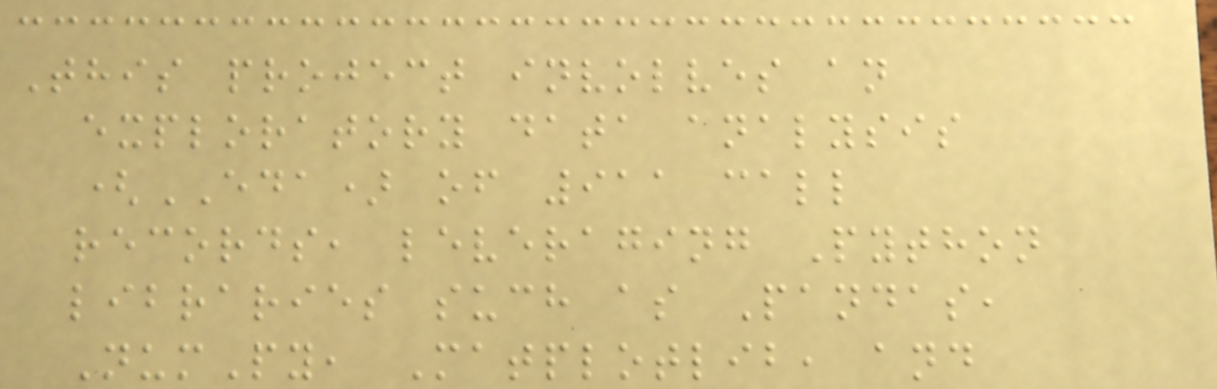This project involves an
exploratory data analysis
(EDA) of 911 call
records, leveraging Python
libraries such as Pandas,
NumPy, Matplotlib, and
